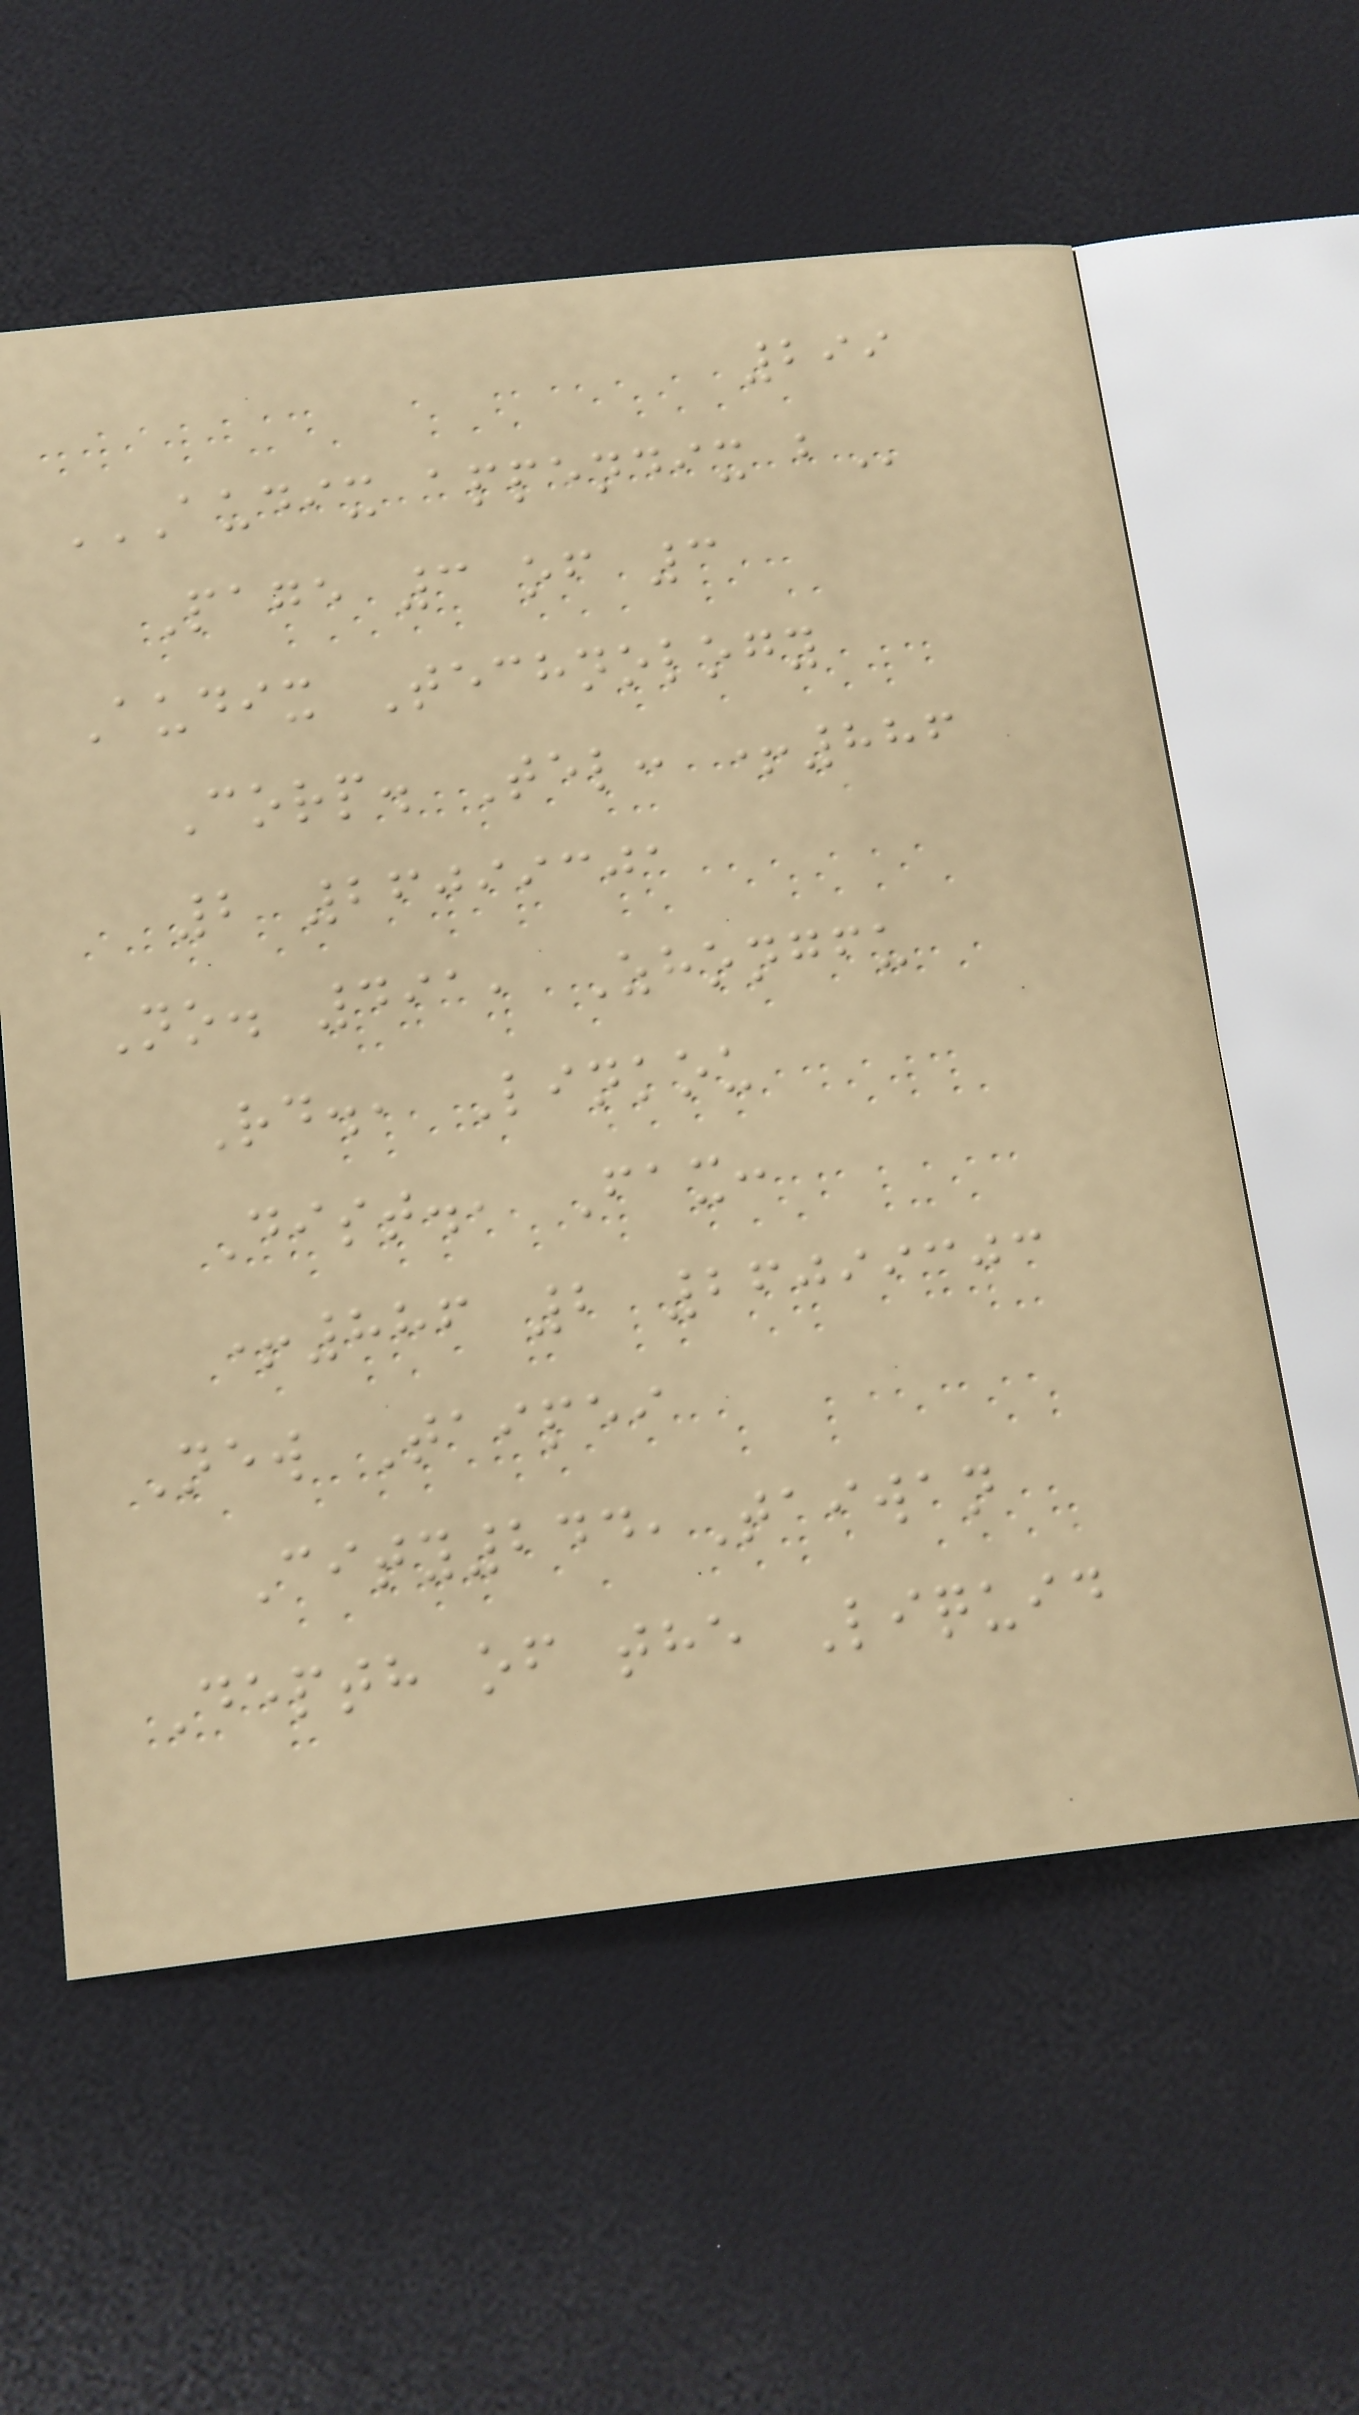299
AUDIX APPENDIX B
Page 3 of 3
Audix Technology
Corp. Tel: +886
2 26099301
No. 491, Zhongfu
Rd., Linkou
Dist., Fax:
+886 2 26099303
New Taipei
City244,Taiwan
Depth of the Liquid
